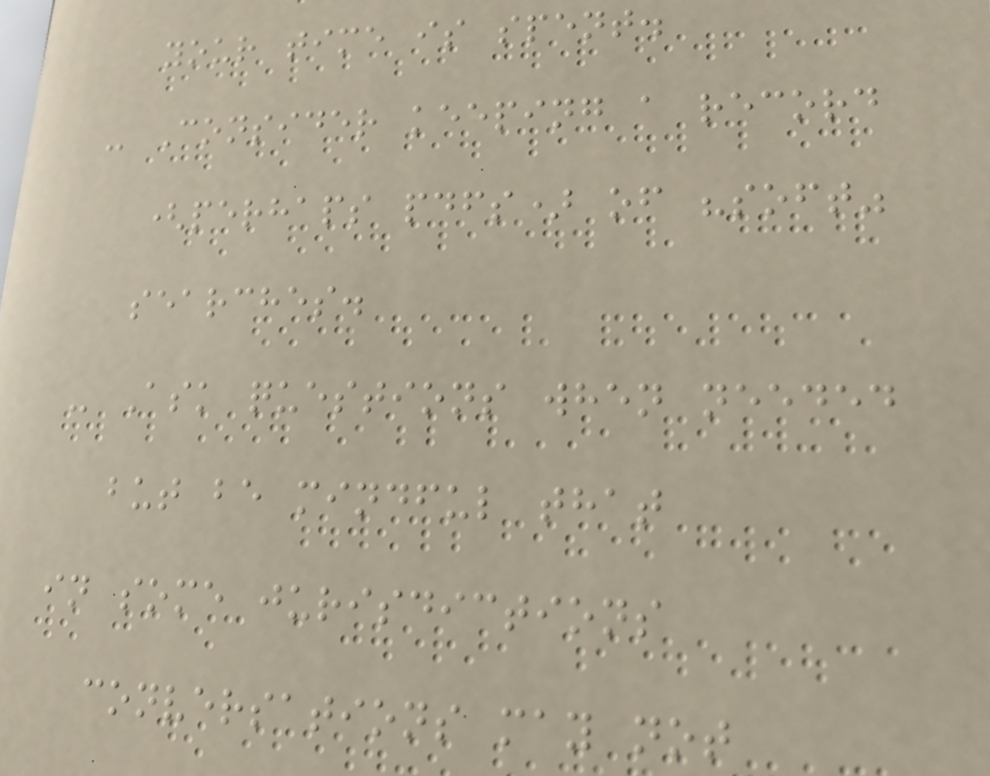your time is spent.
- Consider keeping a record
(perhaps pdfs) of "soft"
searches.
- Ask questions when needed
but be mindful that
in some jurisdictions
conversations may not
